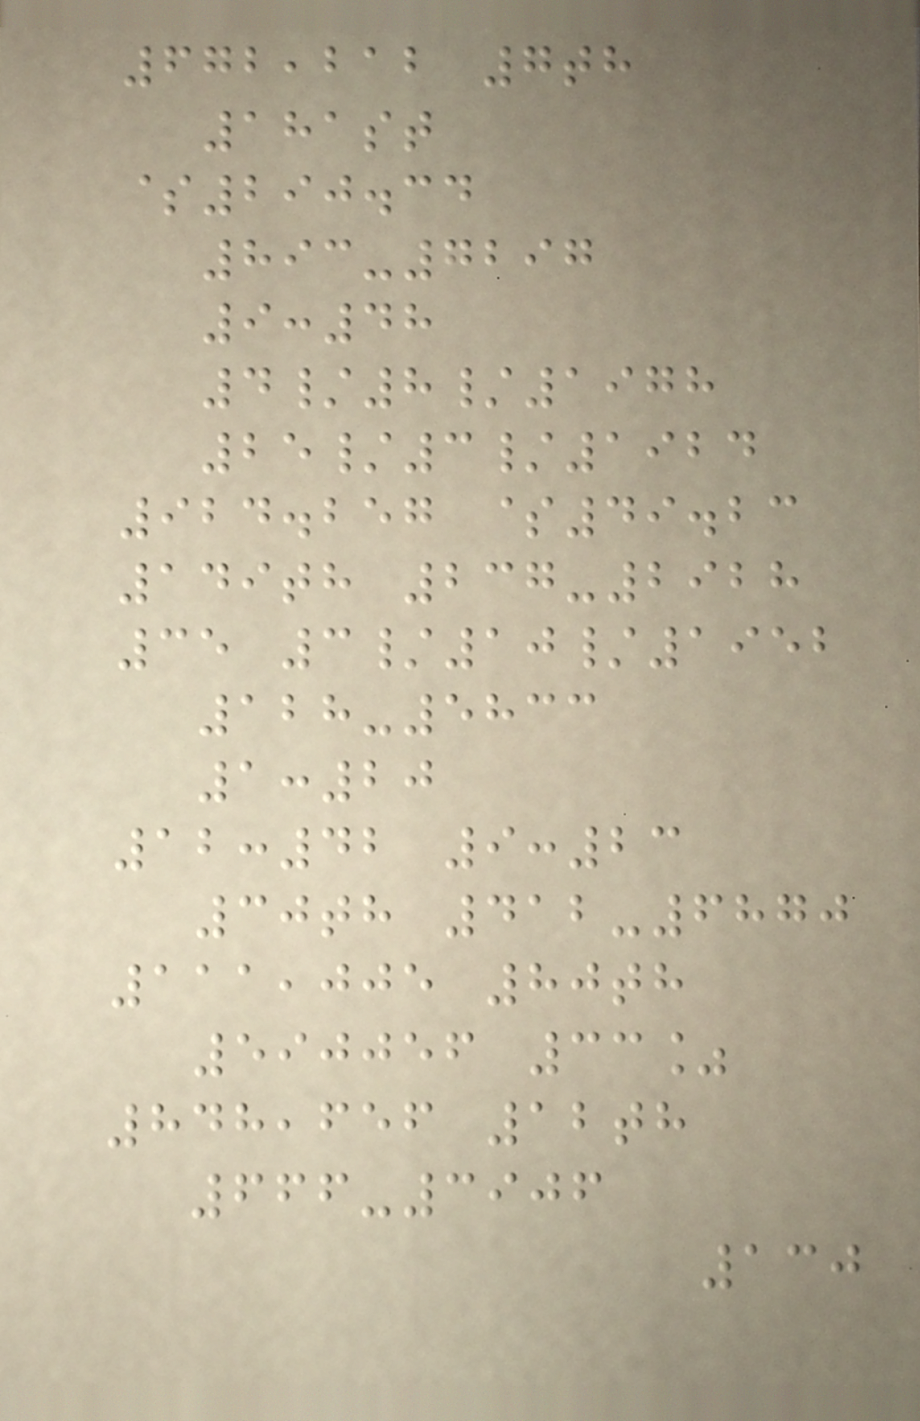672,212 7th
181st
$290.34
893-7297
9:48
4/8/1978
25/3/1924
924.257 $49.23
149th 237-2928
35 3/10/1952
128-5833
1:20
12:42 9:23
30th 412-6870
111,005 80th
590056 33%
848,656 12th
666-3906
130
